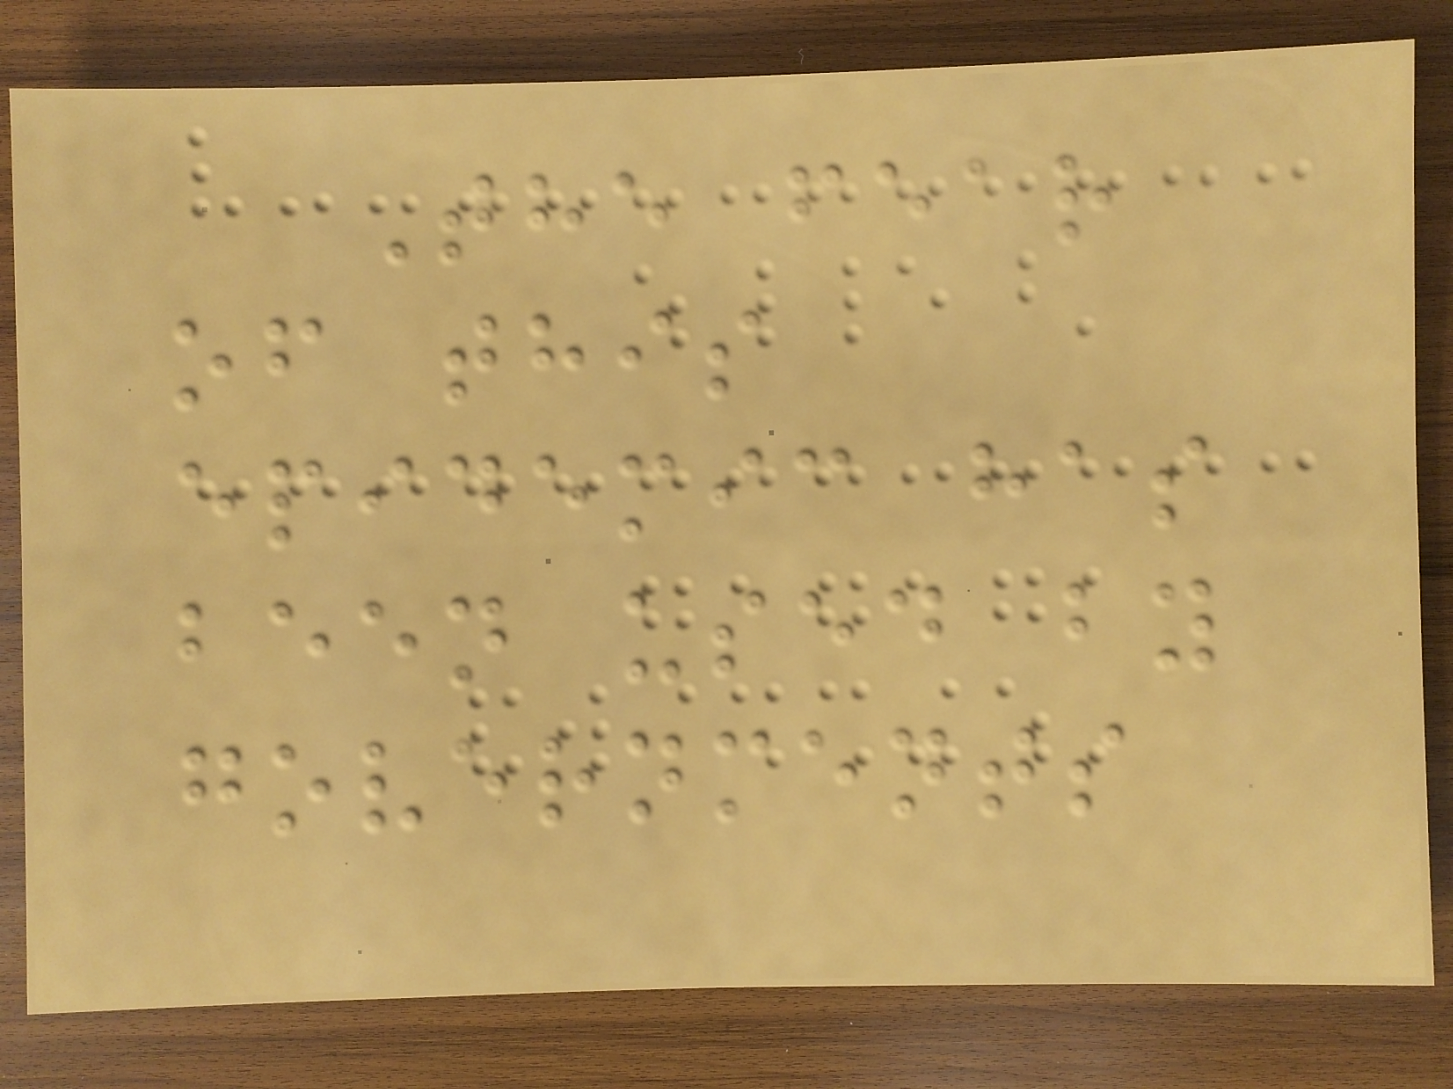The fear
of this
epidemic has
been used by
governments
